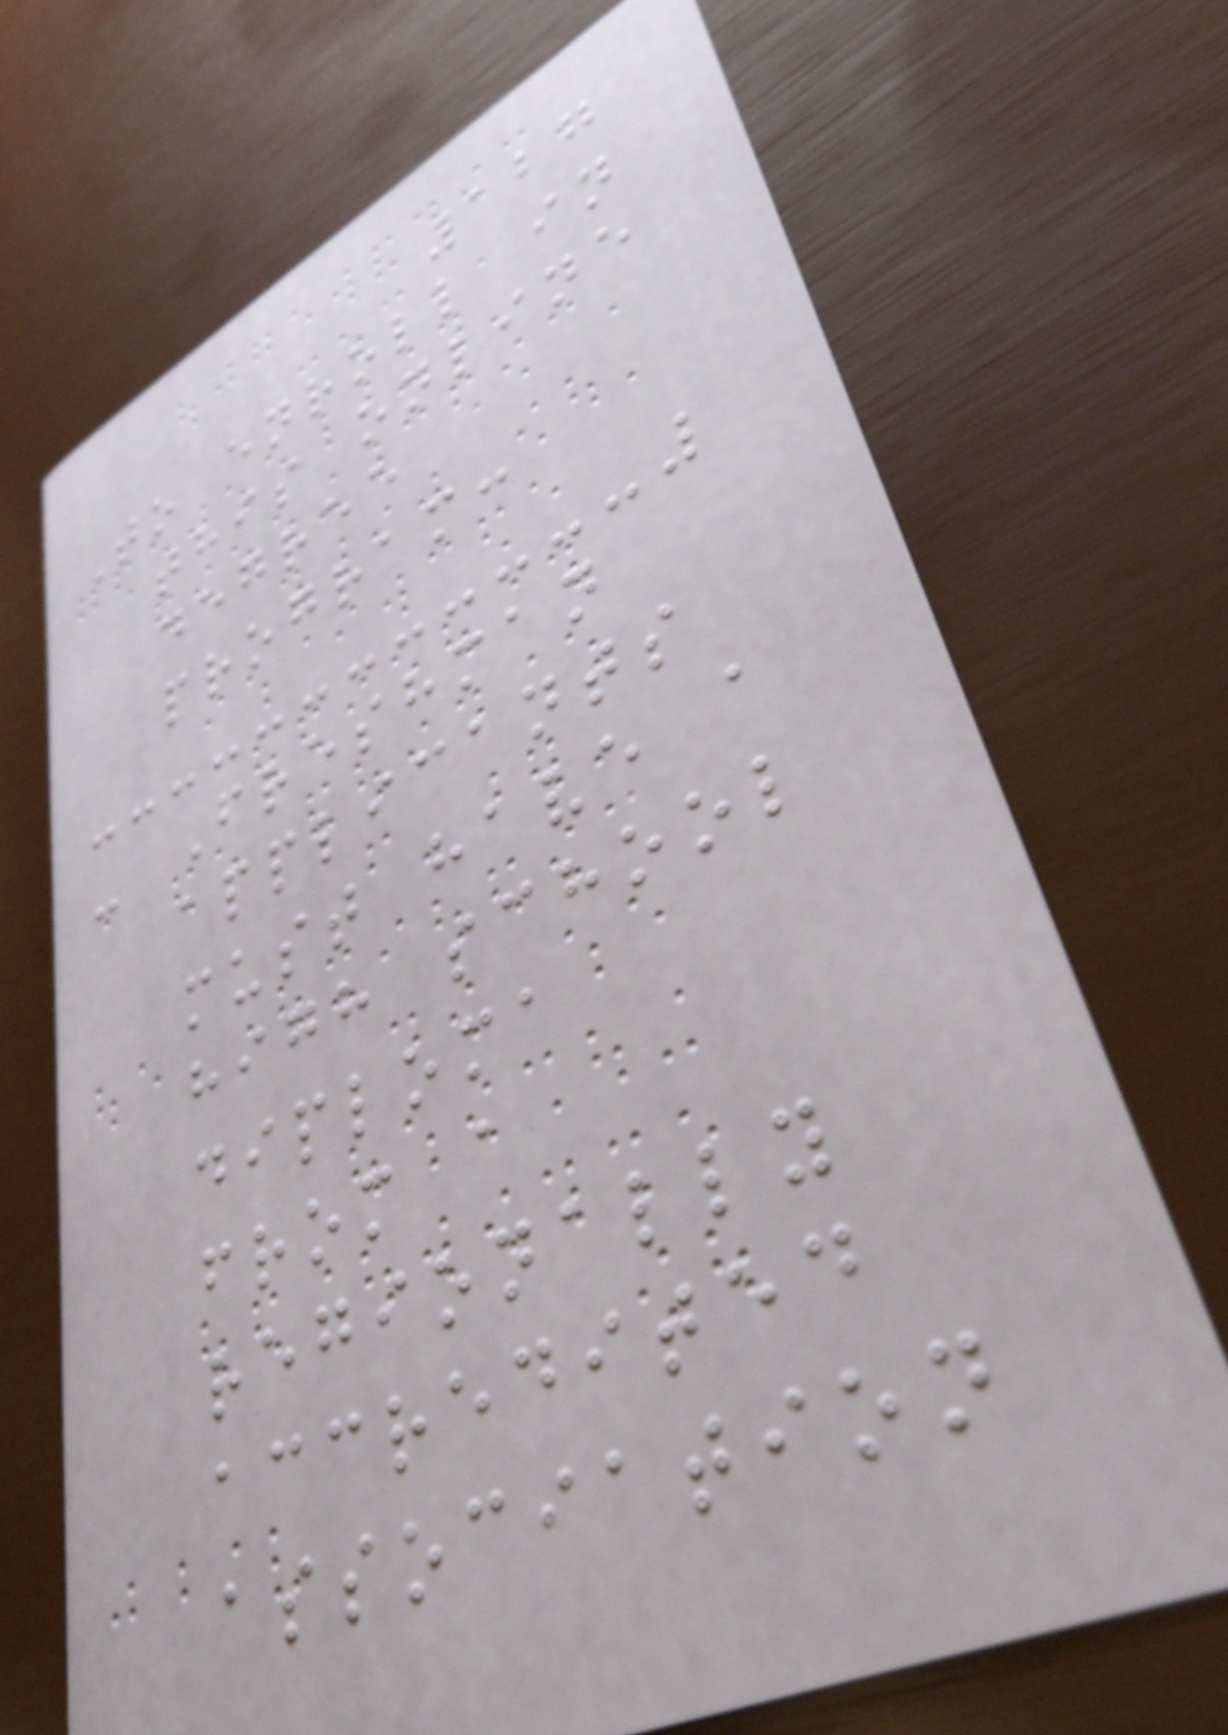127
To enroll in
this online
degree
program:
- Freshman
applicants
must have a
high school
diploma
from a
regionally
accredited
association
